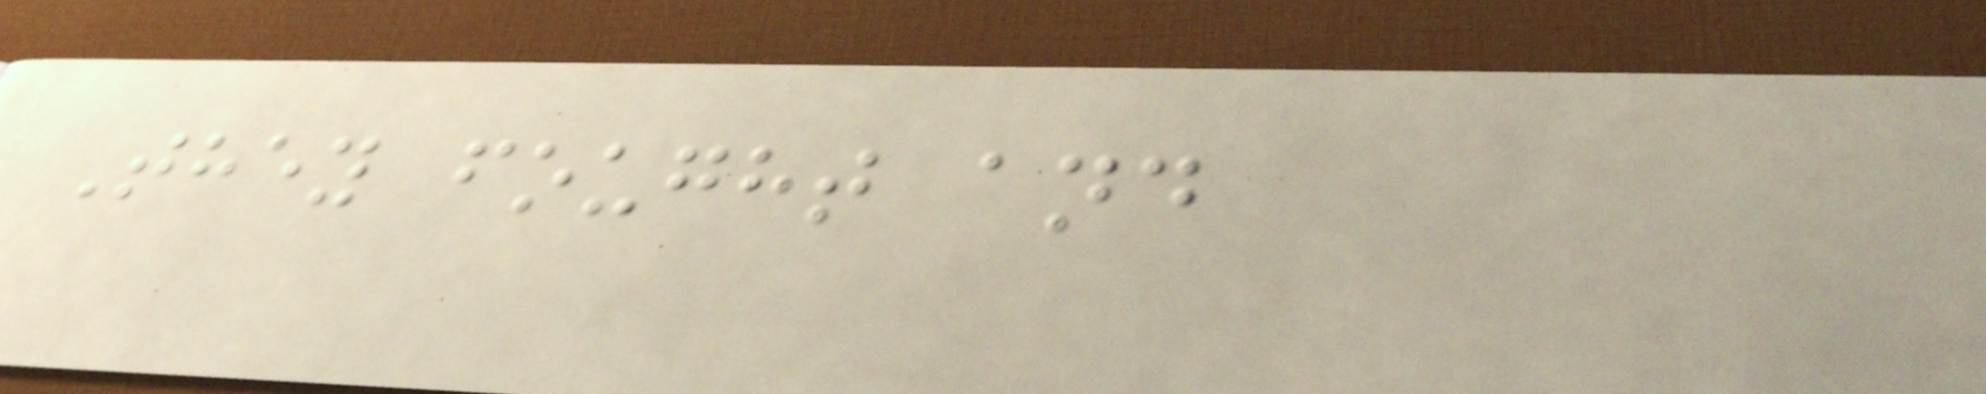They fought and
